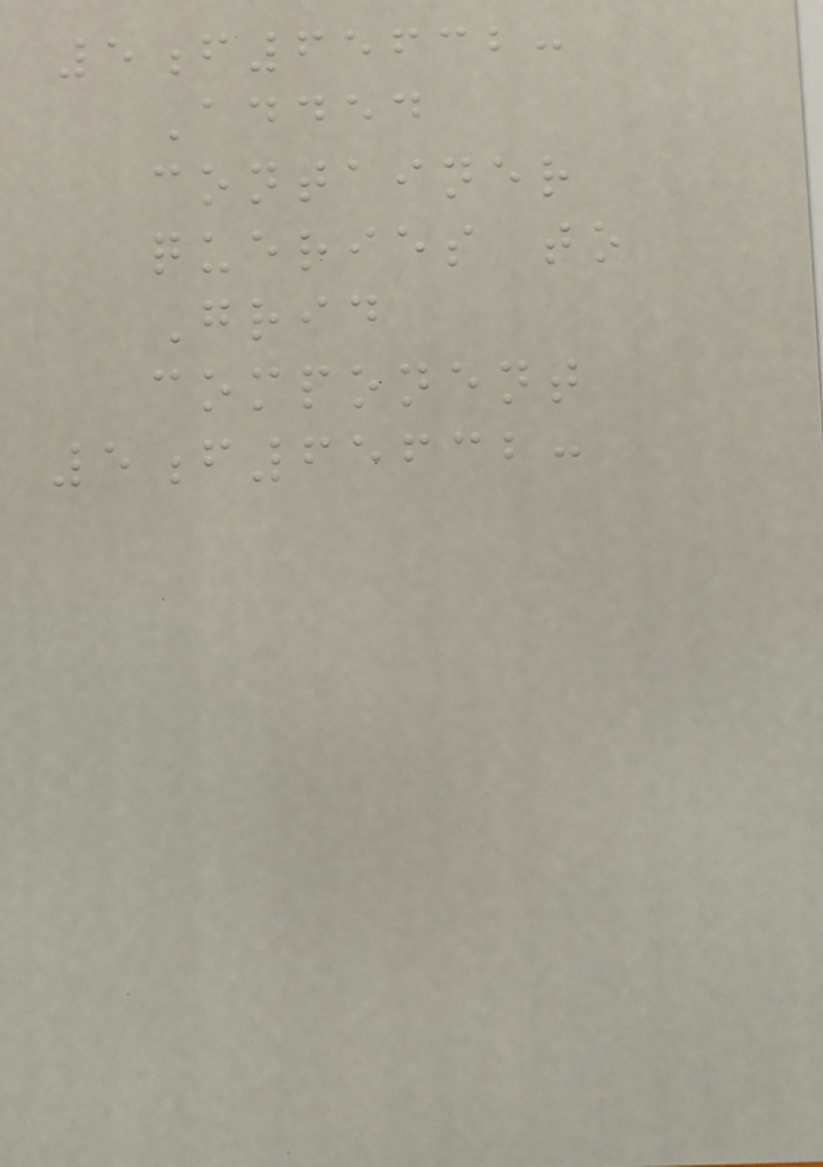5f65632:
Added
container
queries to
Grid
component
5f65632:
